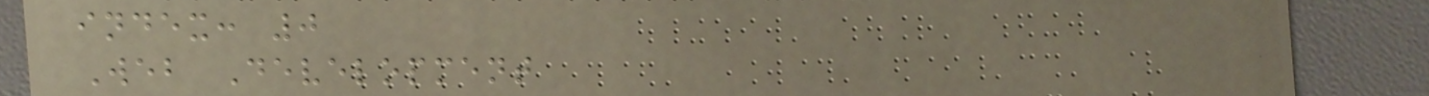index: 0
Web Development
